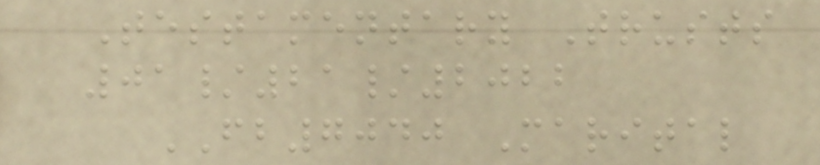Testamentary Trusts
01/21/2022
FB7040 Marital
